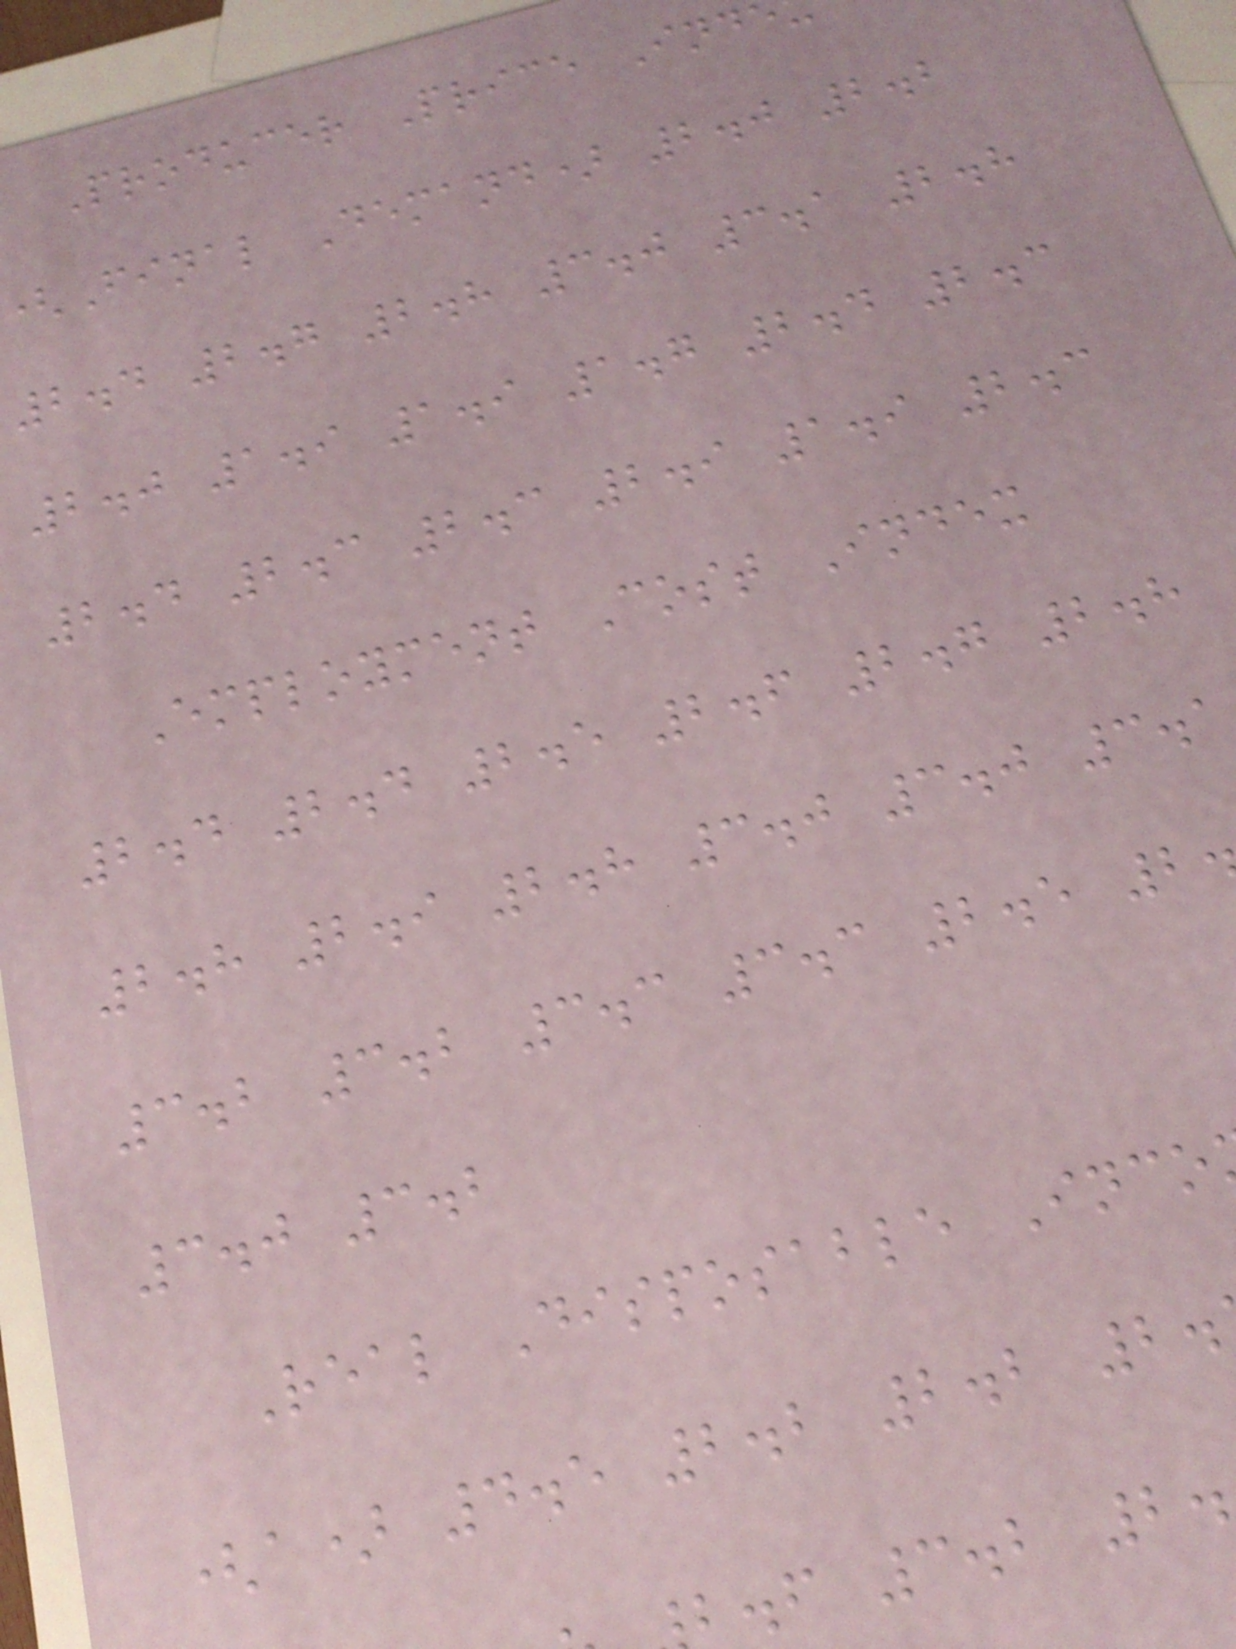Producer Price Ind
Final Demand) 2.0 2.2
2.4 2.7 2.8 3.0 3.1 2.8
2.0 1.9 1.9 1.7 2.4 2.3
2.4 2.3 2.3 2.9 1.9 2.3
Employment Cost Index
2.4 2.4 2.5 2.6 2.7 2.8
2.8 2.9 2.8 3.0 3.0 3.1
3.2 3.2 3.3 3.3 2.5 2
3.0 3.2
Real Disposable Inco
(a) 4.5 2.2 2.2 2.
.f 3.2 2.
